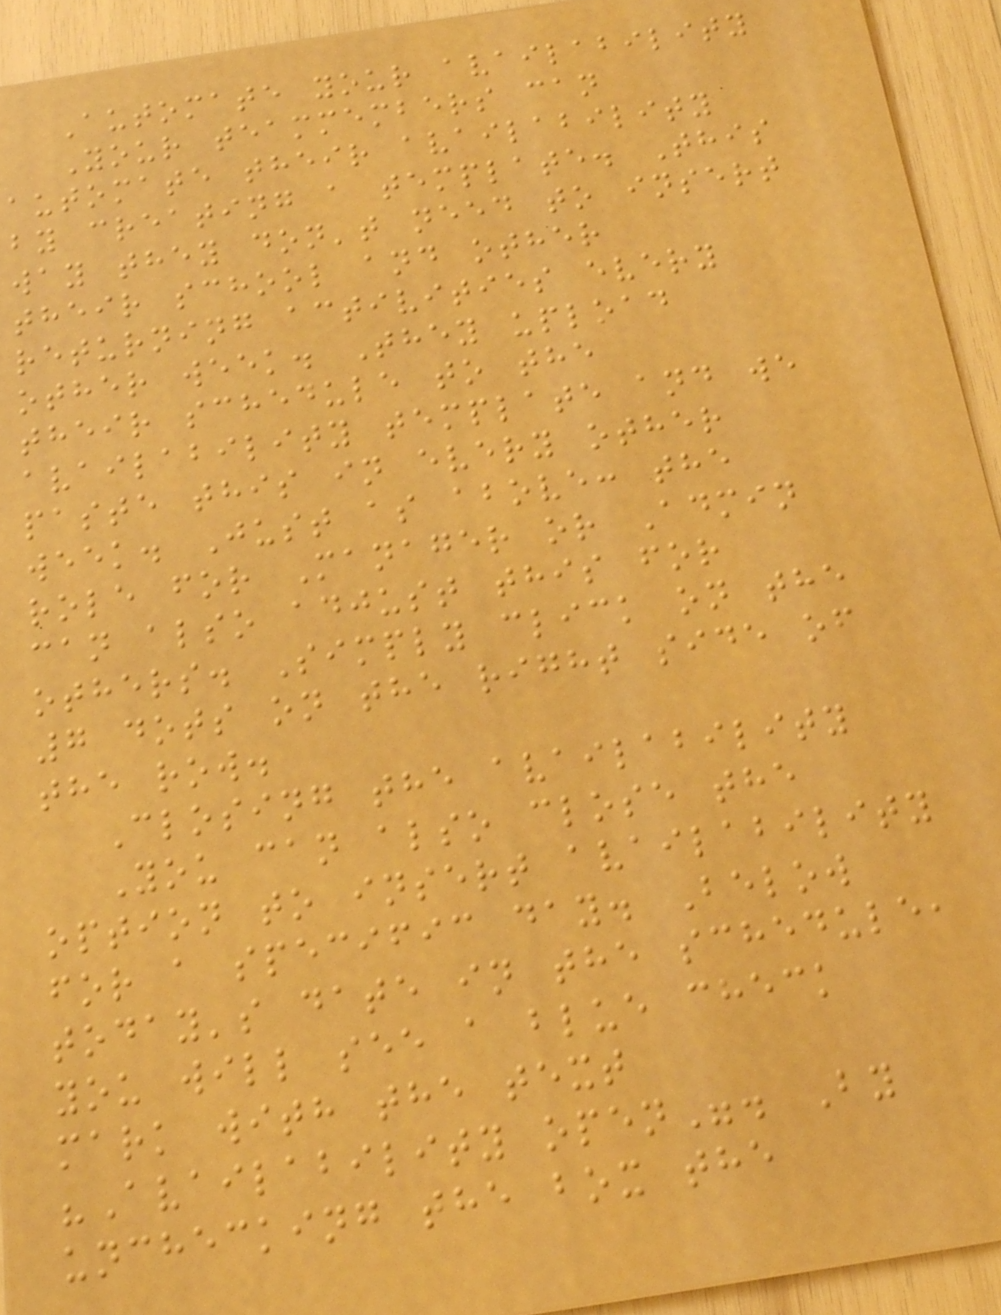Automate your availability
Your teammembers can
automate their availability
by creating a template. This
way they don't need to insert
their school and other
returning activities every
other week. They upload
their schedule to the
availability template and we
paste this in every other
week. Just as above: the
role for Manager or Admin
can also adjust this for
others. Simply click on the
7 dots on the right side of
the row.
Closing the availability
You can also close the
option to insert availability
for a specific day. Below
today's date in the schedule,
you will see a blue check
mark with the text
"Availability open". By
unchecking the box the
